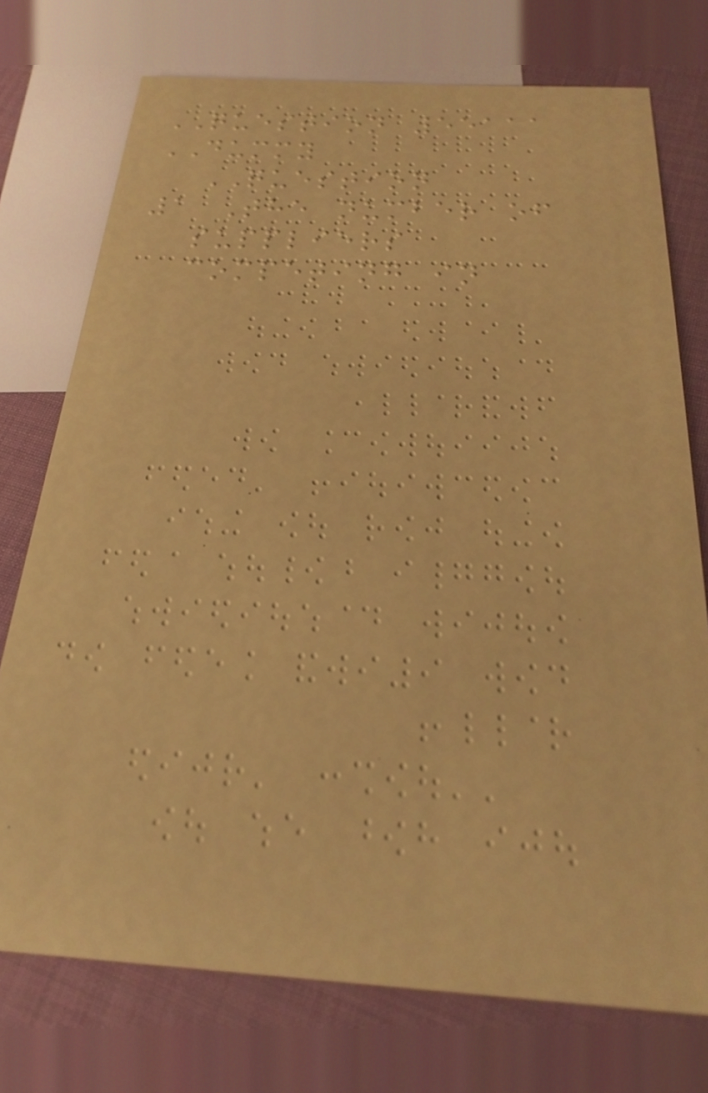QUESTION 55111
DUMMY
QUESTION
1 The number of
suppliers
competing in
